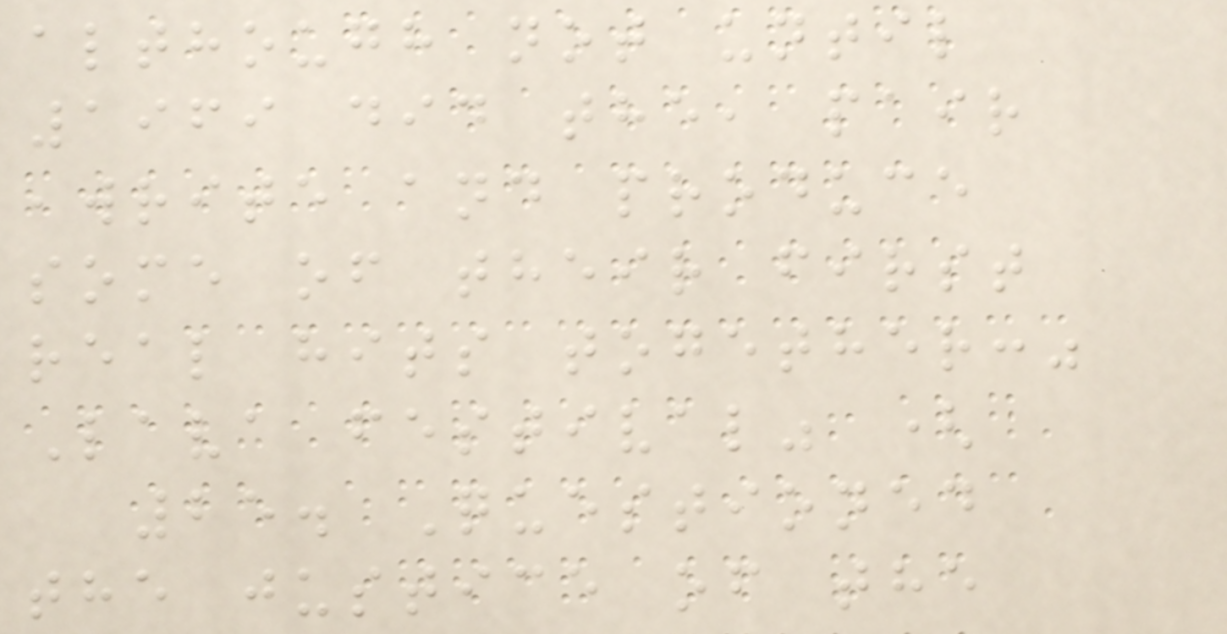although not until
1969 did the, pair
,write and produce
some of their first
real hits together:"
Lava festival" (
25. Questioned
the justice of the
